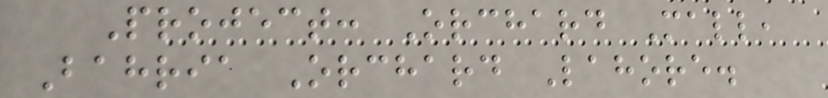Project: Orchard Mall,
Bahria Orchard Lahore.
